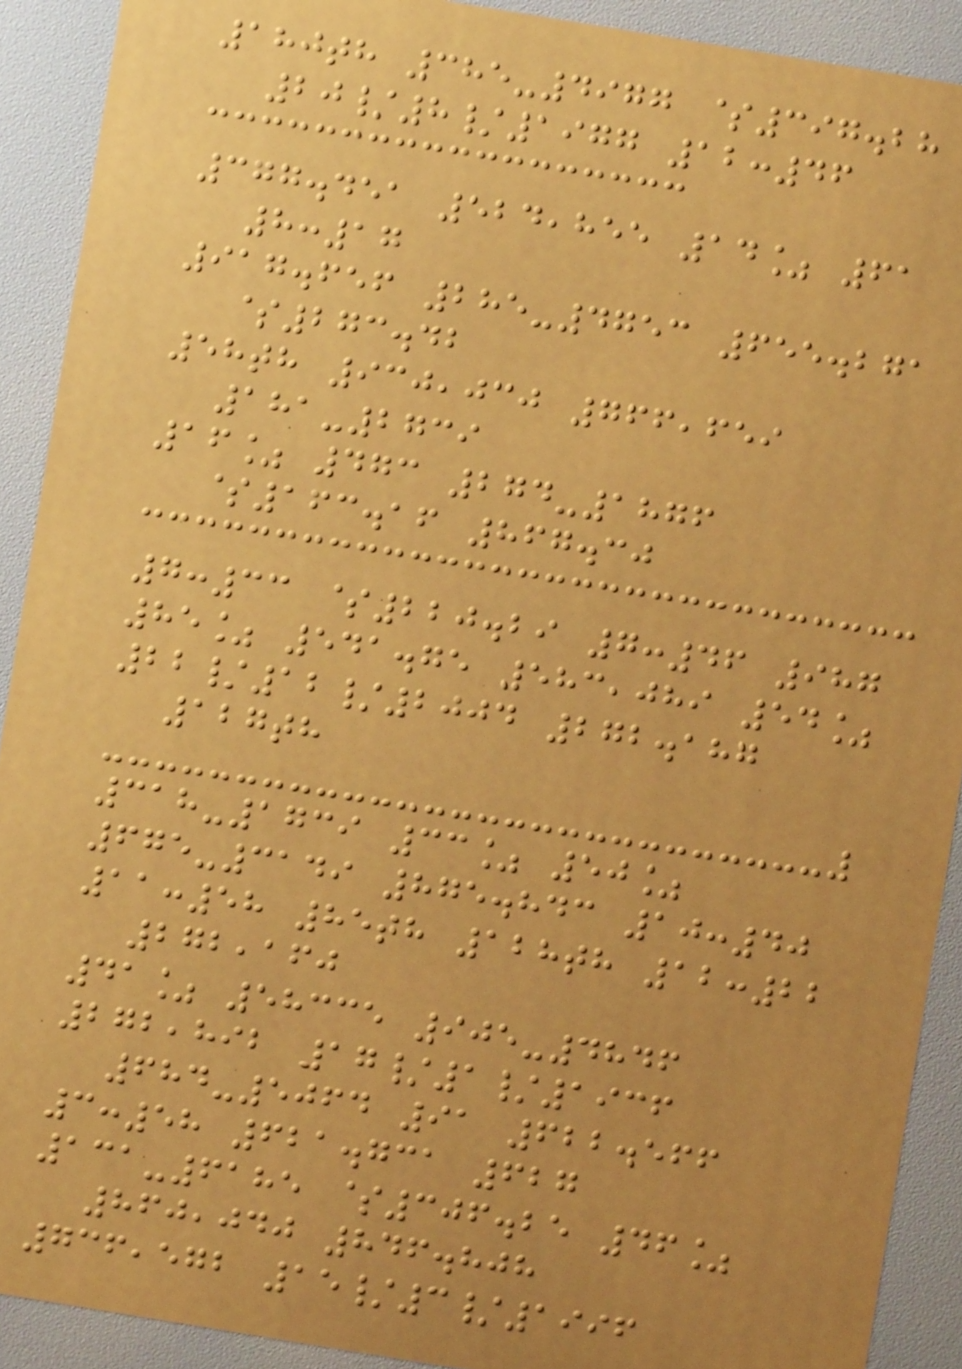180th 385-4977 $397.28
20/8/1977 12:46
377.451 524,855 14% 61
8:17
917.656 285-4753 655.271
$273.42
58th 930,030 766,659
181-2739
16% 473 274-1876
$163.16 867.30
7:33 $220.29 7:46 987
85% 541.75 583,089 54%
22/12/2004 272.187
127th
318-1739 33% 50%
675-3149 875.843 10:40
11:58 85th 128th 12:22
272,160
41% 58335 905-4846
272,892 17/1/1936
684-5064 91 622.566
3:58 621.731 627
131-6185 $306.25 46%
860,040 846.808
736,572 15/3/1996
